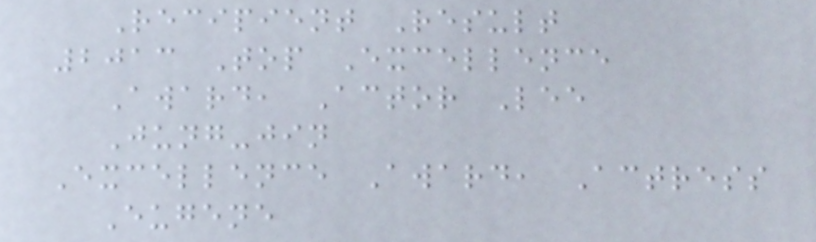Recipient Result
2013 Top Excellence
Award, Actor Lee
Jung-jin
Excellence Award, Actress
Eugene
